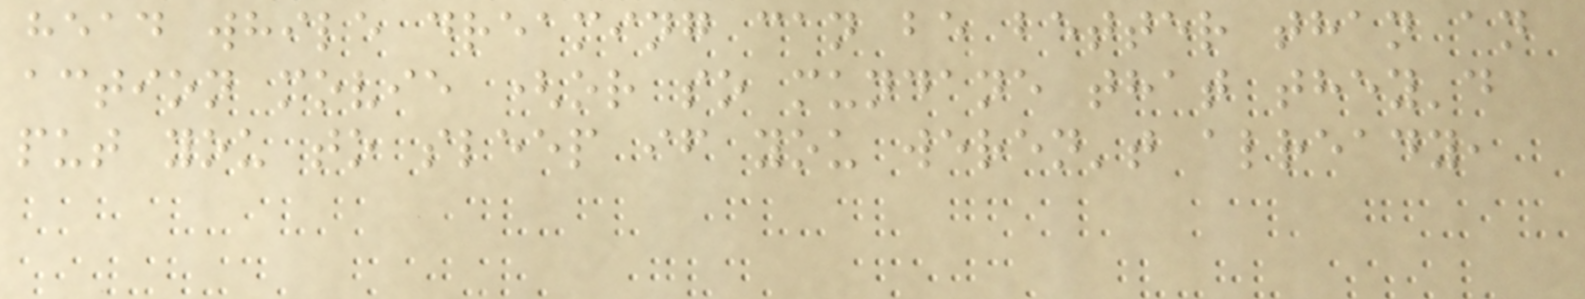head while dreaming can be better than an
action movie (or so mundane that they'd
put you to sleep if you weren't already,
